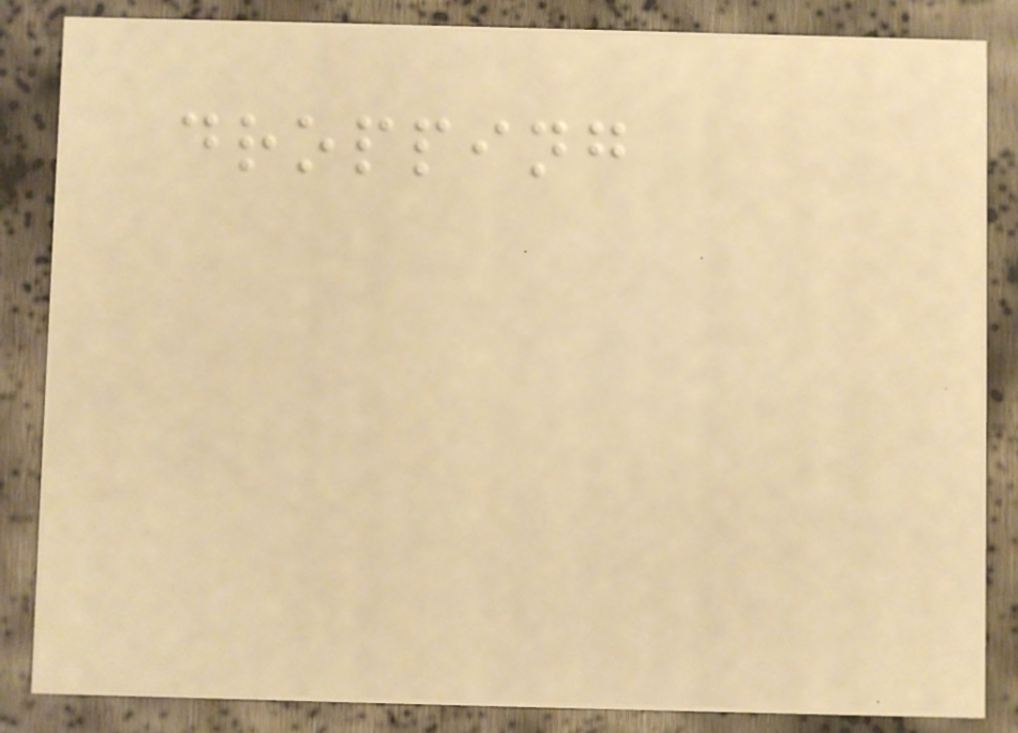dropping
